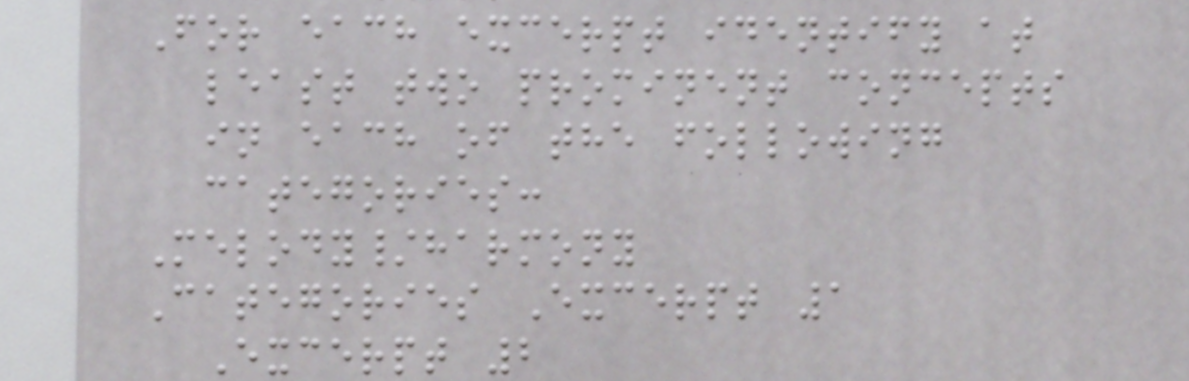For each excerpt identify at
least two prominent concepts
in each of the following
categories:
Melody/harmony
Categories Excerpt 1
Excerpt 2
